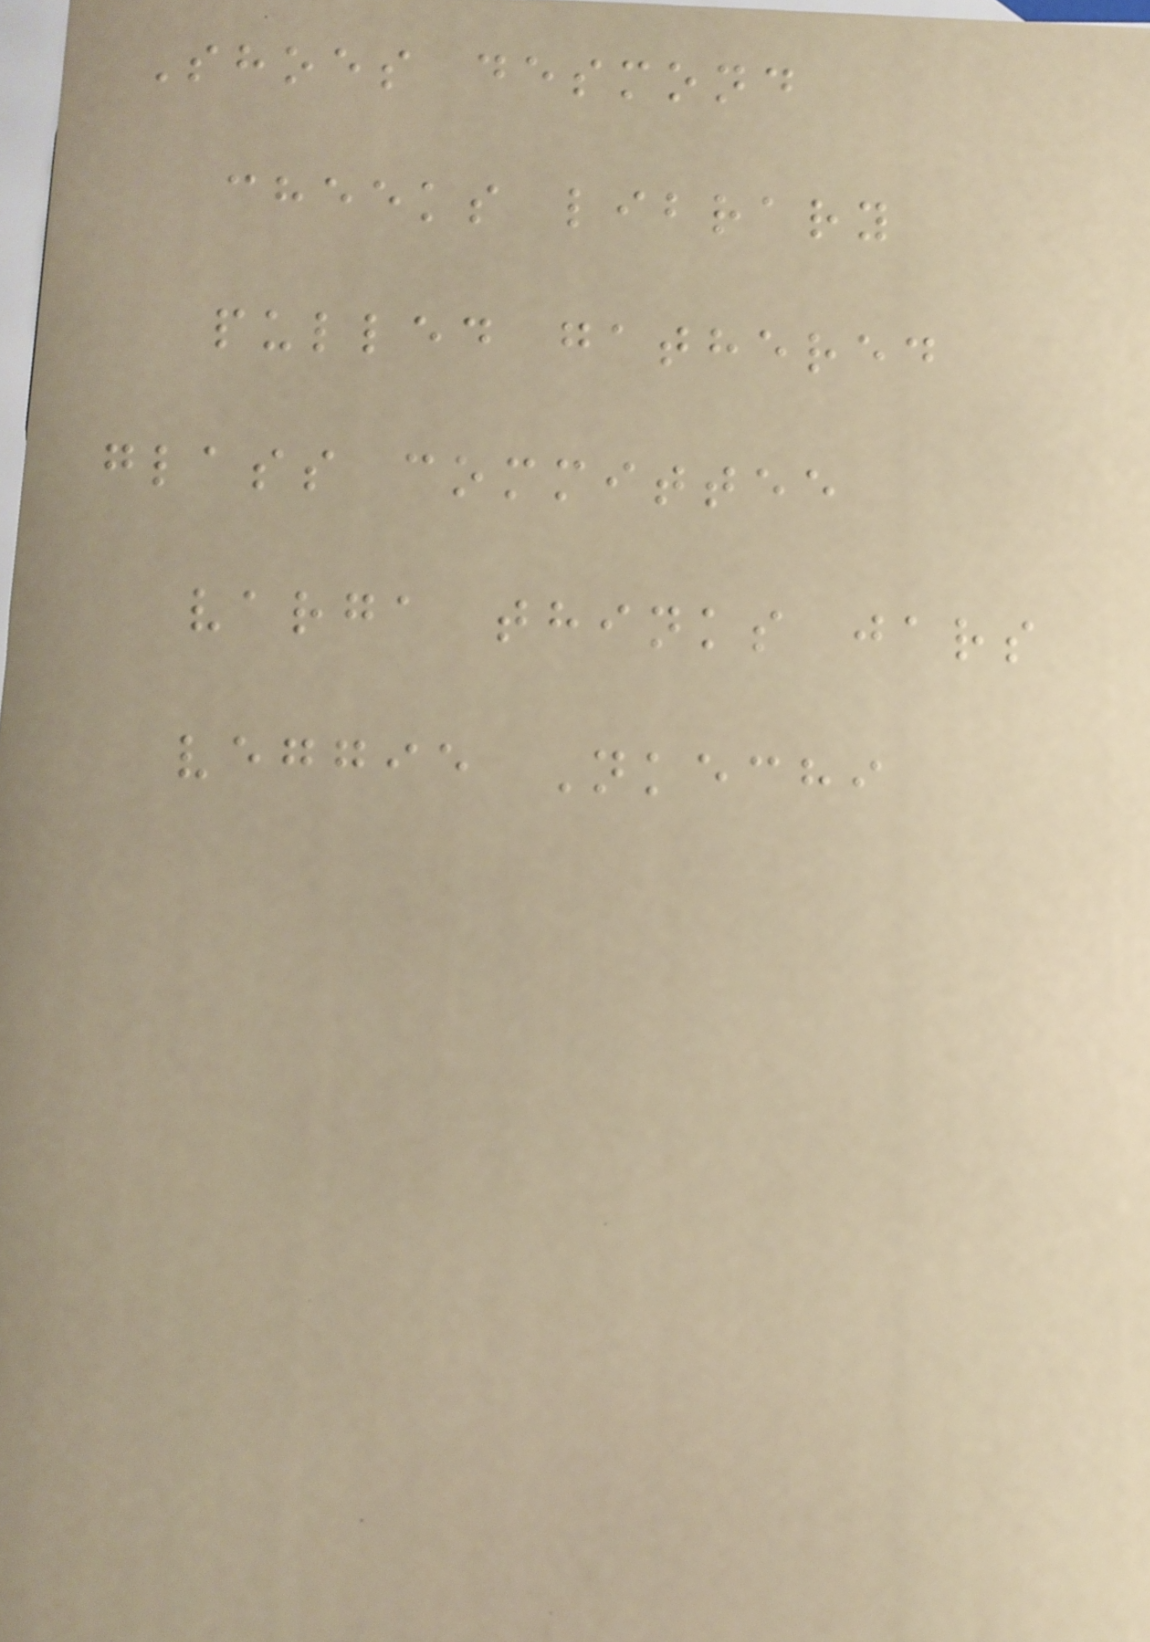Shoes desmond
cheeks library
pulled gathered
glass committee
varga thinks jars
veggie Nkechi
